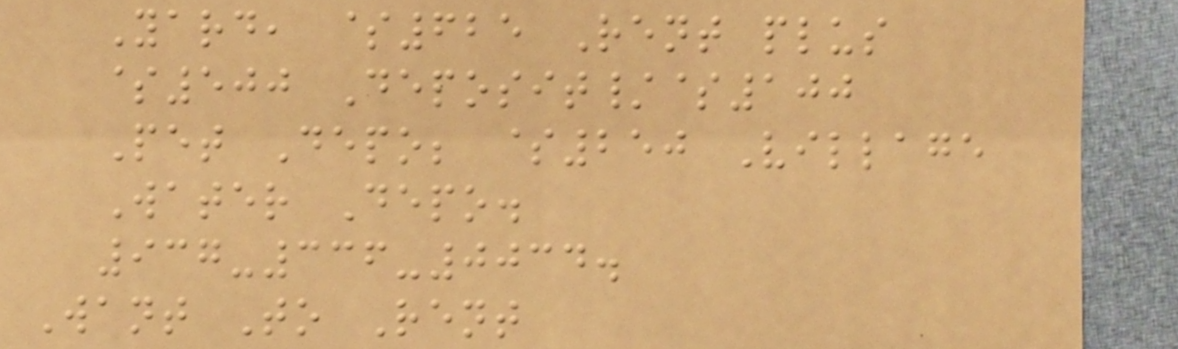Yard, $625 Rent plus
$500 Deposit/$100
Pet Depo; $250 Village
Water Depo.
937-336-0034.
Want To Rent
